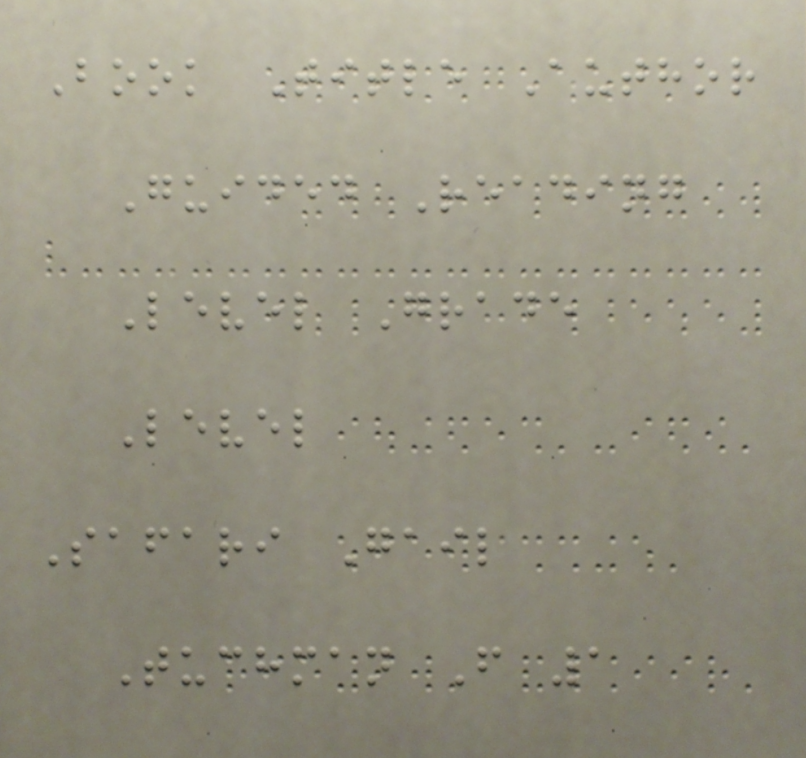Book Title Author
Guided Reading
Level Grade
Level
Safari Gail
Tuchman F 1
